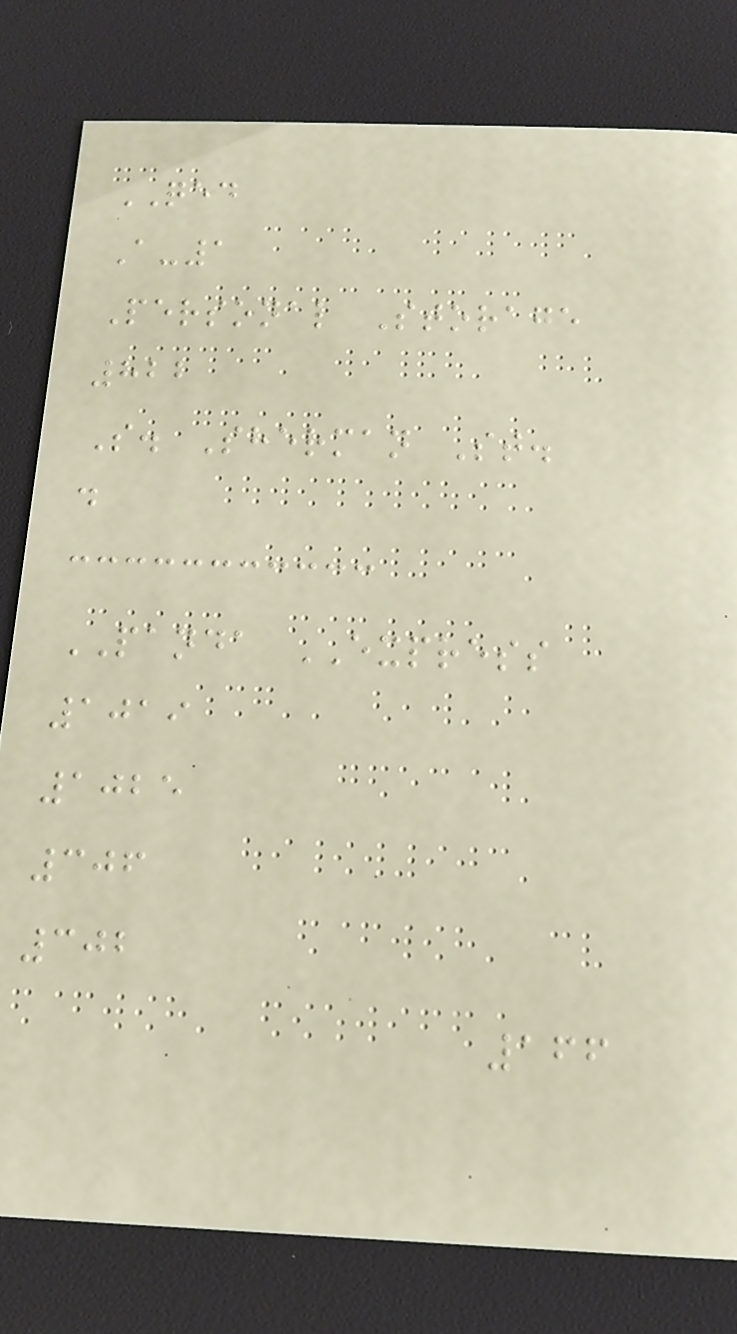QED
A-1
Personal Storage
822
S. Sherman St.
d
PANDA EXPRESS
1019
1025
306
302
166
